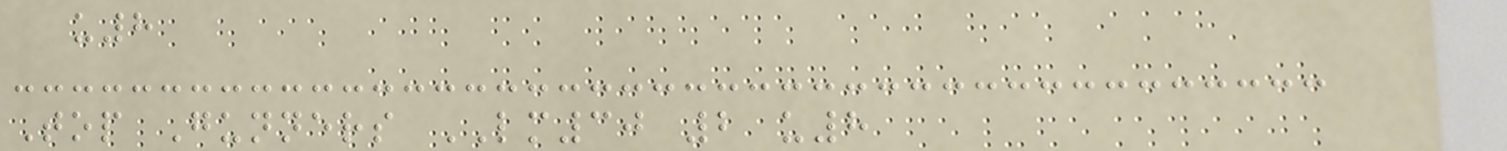u8
Top Gunners LM30 2 u8
